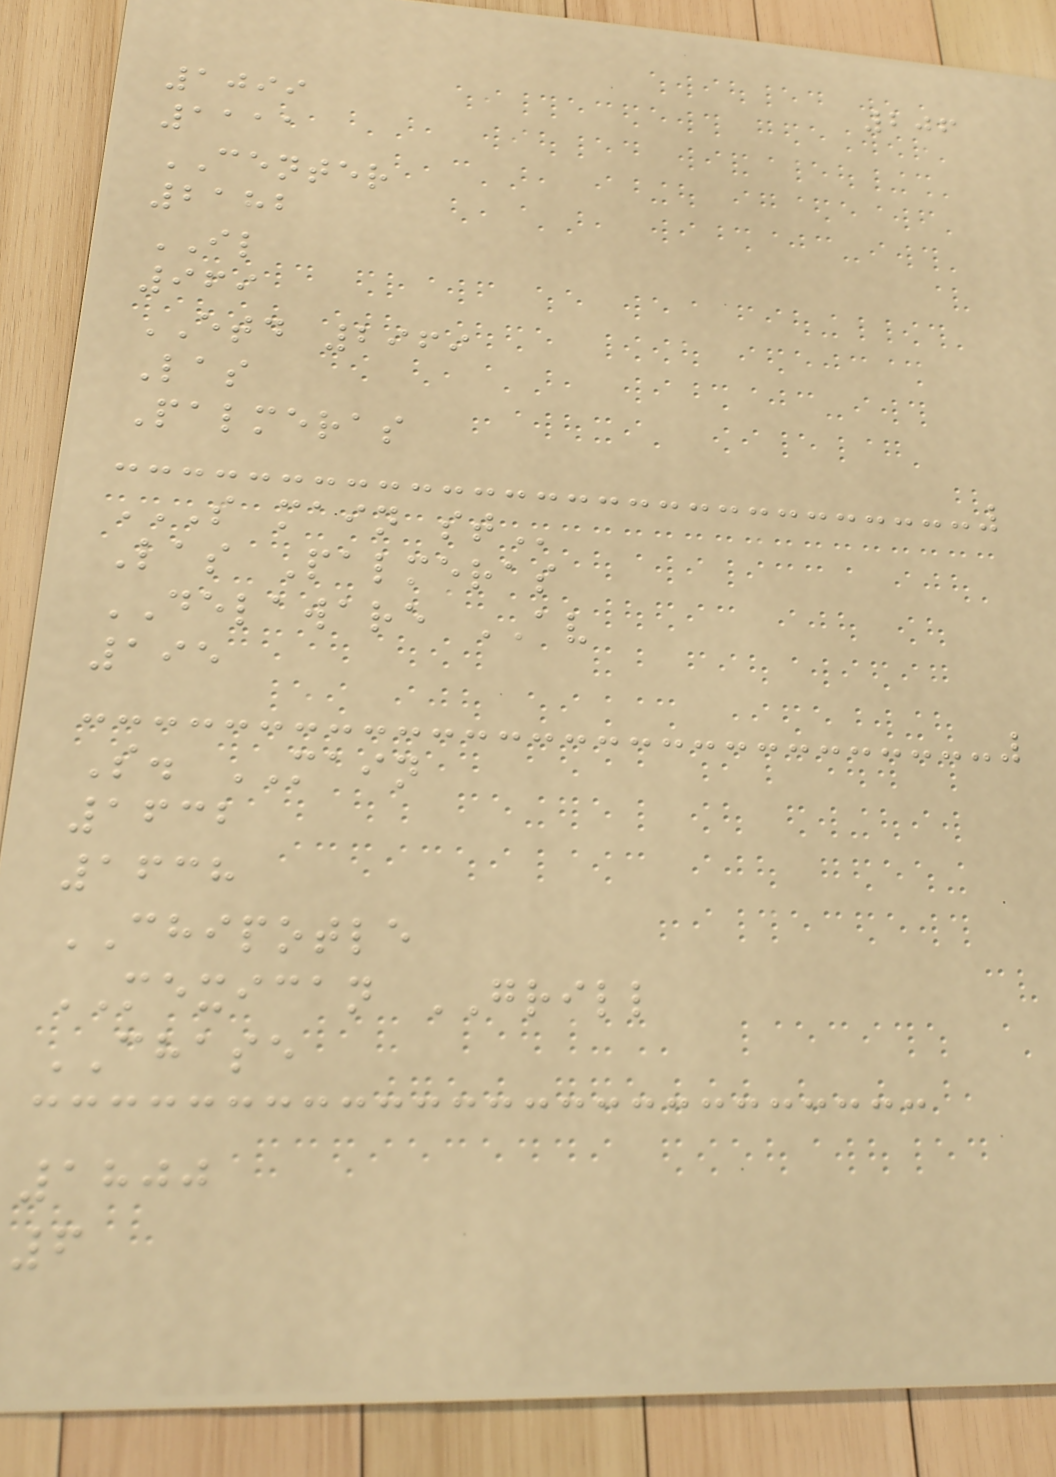206
1099
1111
CENTER
2182
IL
969
ETD 2969
Las
Palmeras
S MAIN ST
Las Palmeras
DELAWARE AV
195
S. MAIN
1632
1638
CHIPOTLE
MEXICAN GRILL
CHASE
1800
6
